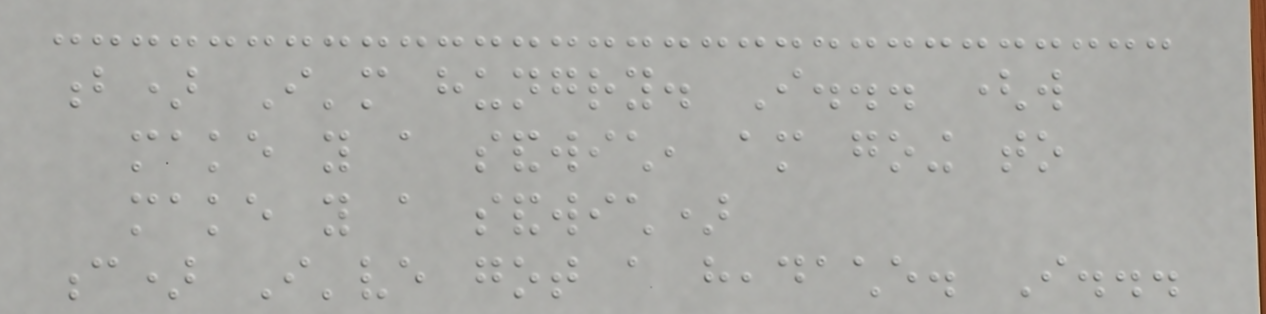b) I'm hungry. I... (will
make you a sandwich, am going to
make you a sandwich)
c) I've got a headache. I...
